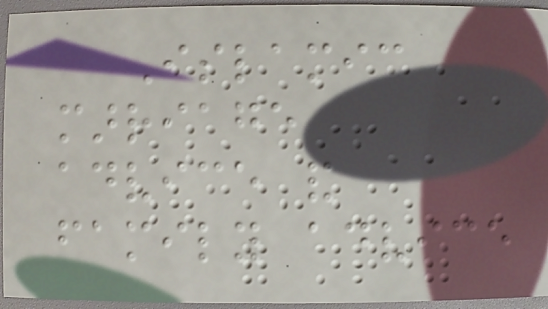Islamic
marriage
advice and
family advice
